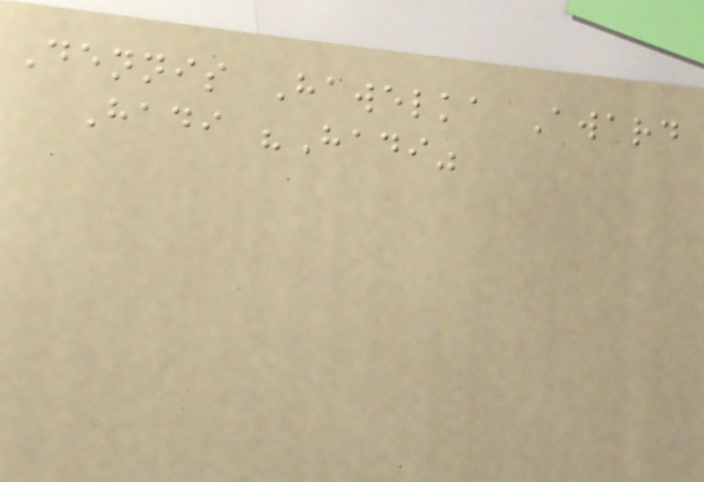Dennis Hawelka Award
Hadi "Hadi"
